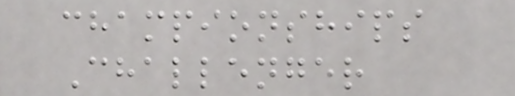championships
Challenger
